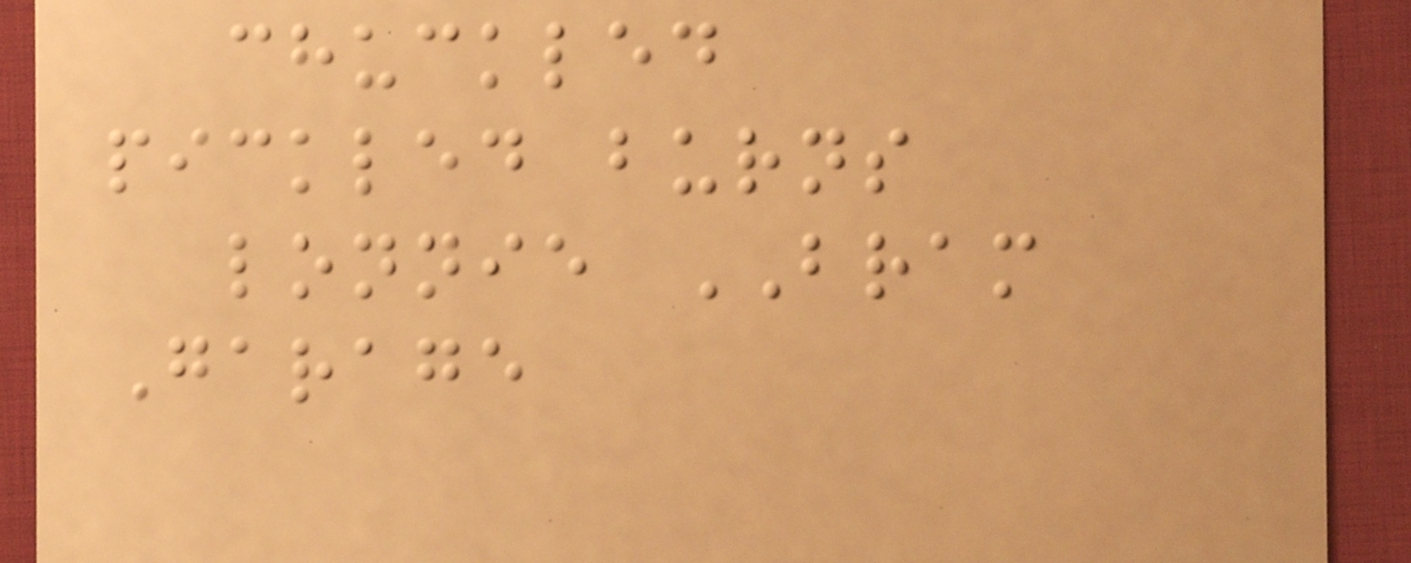chuckled
pickled burns
lonnie BRAM
Garage
